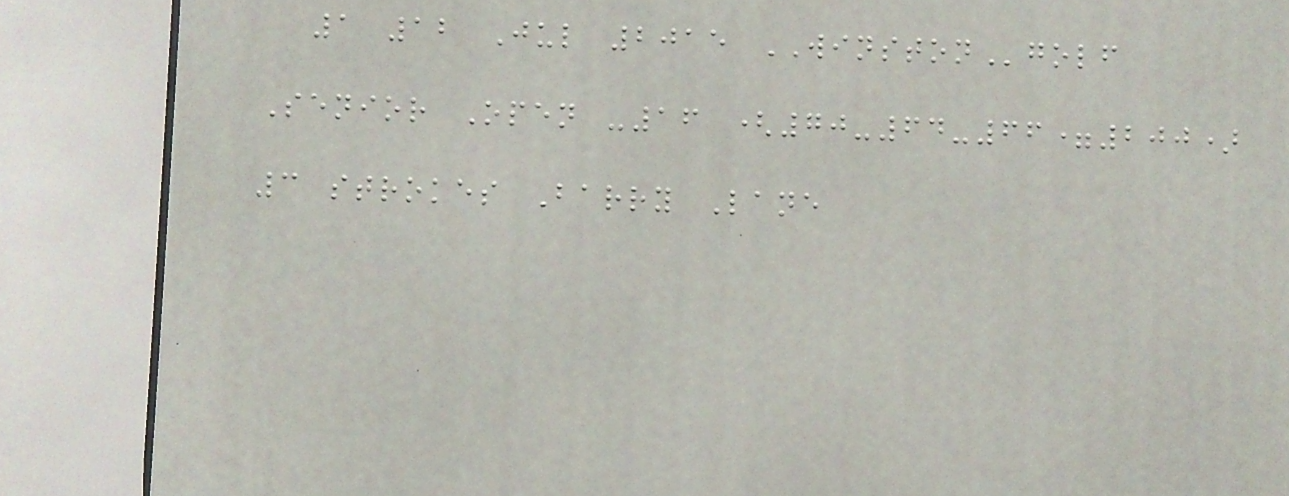1 12 Jul 2015 WINSTONgolf
Senior Open -16 (70-64-66=200)
3 strokes Barry Lane
